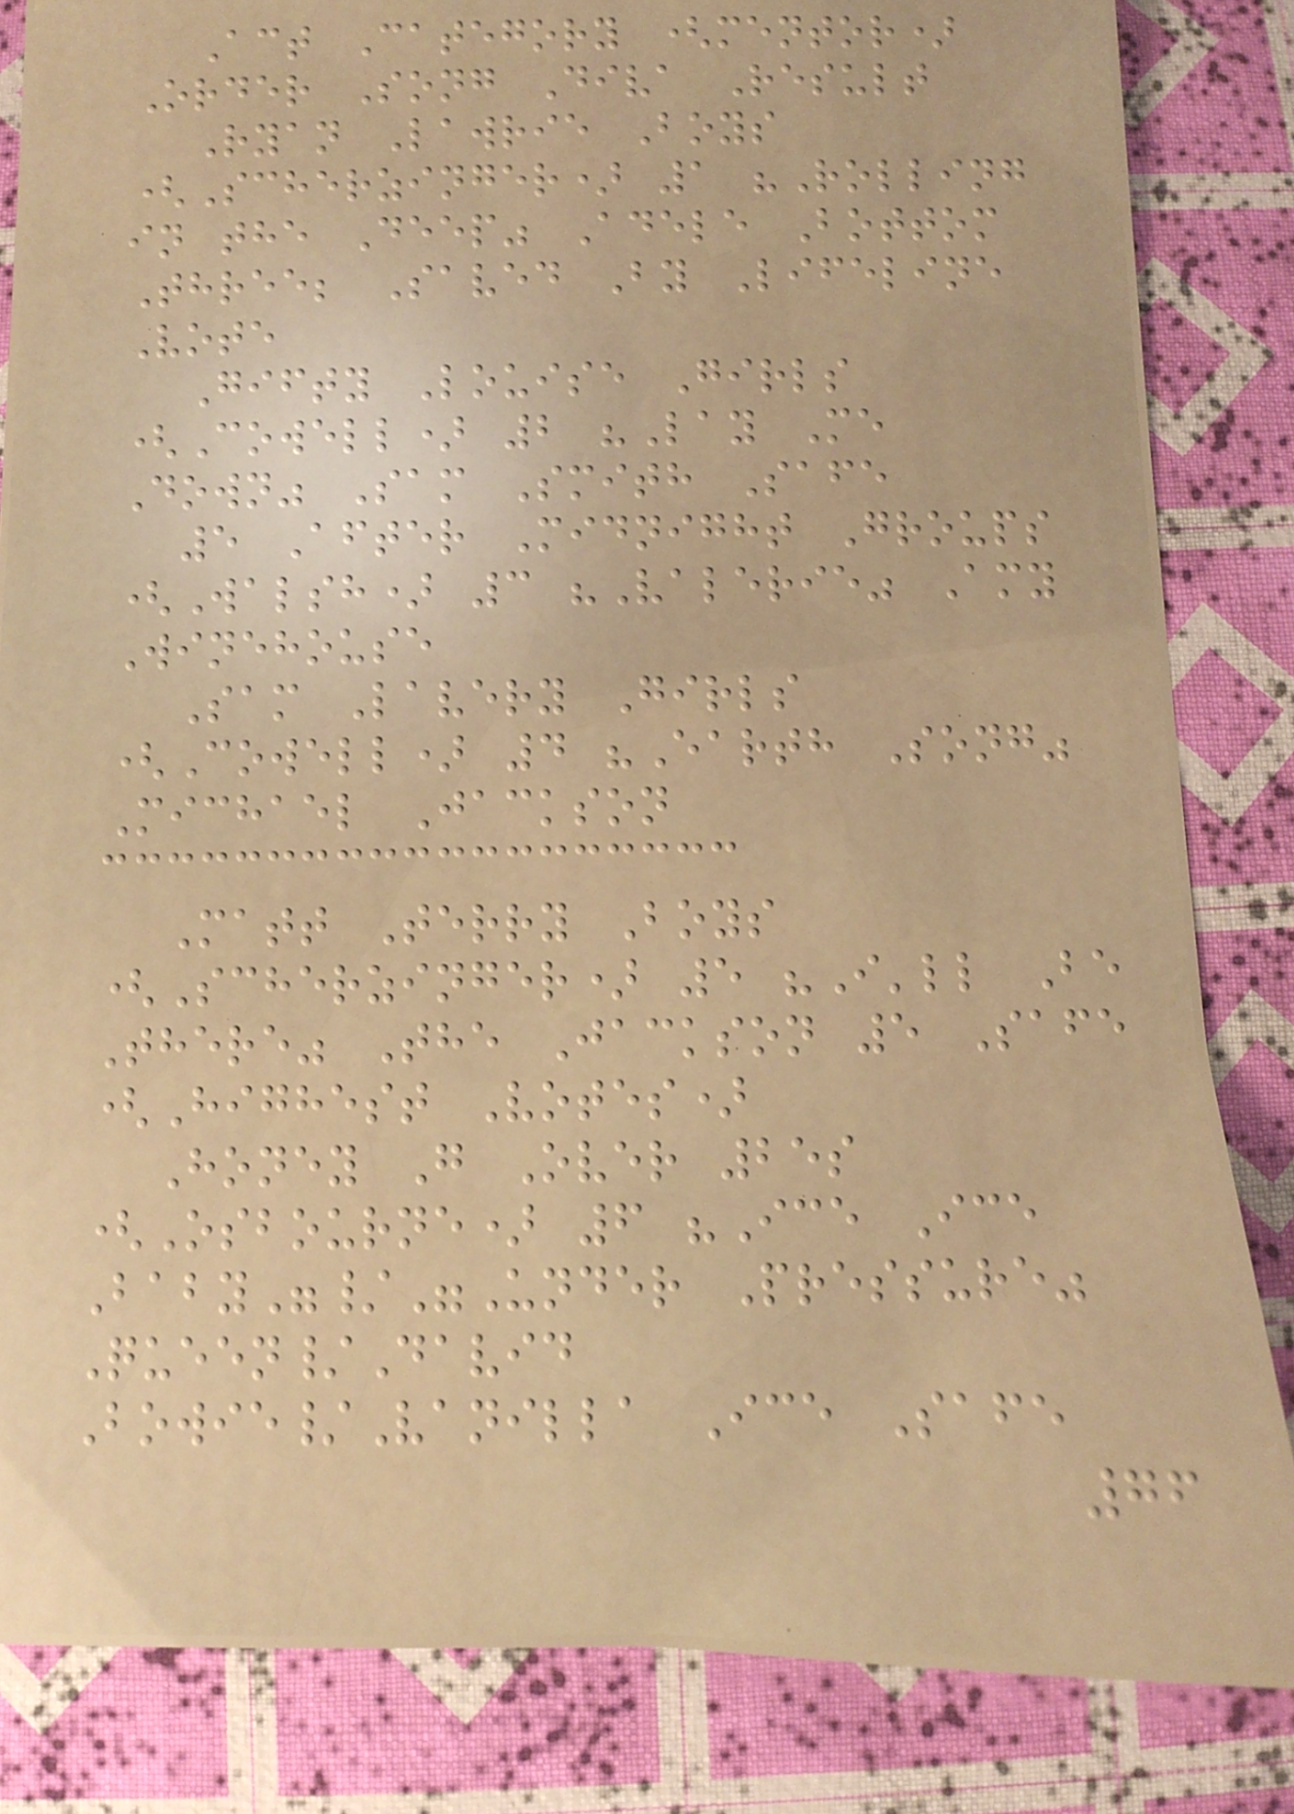Act Category (mentor)
Order Song Diva Result
Ryan Lawrie Boys
(Scherzinger) 1 "Rolling
in the Deep" Adele Bottom
Three; Saved By Lifeline
Vote
Gifty Louise Girls
(Cowell) 2 "Lay Me
Down" Sam Smith Safe
5 After Midnight Groups
(Walsh) 3 "Valerie" Amy
Winehouse
Sam Lavery Girls
(Cowell) 4 "Earth Song"
Michael Jackson
Matt Terry Boys
(Scherzinger) 5 "I'll Be
There" The Jackson 5 Safe
(Highest Votes)
Honey G Over 25s
(Osbourne) 6 "Ice Ice
Baby"/"Under Pressure"
Queen/David
Bowie/Vanilla Ice Safe
76
